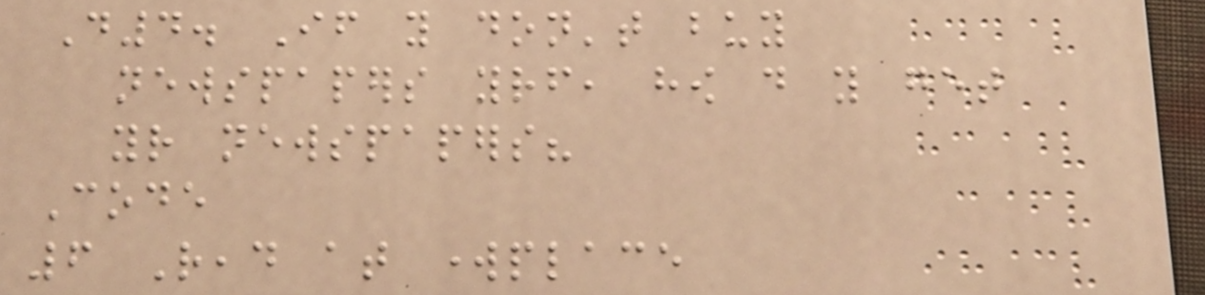D4. If you don't buy
newspapers yourself, how do you get
your newspapers?
Code
6 Read at workplace
